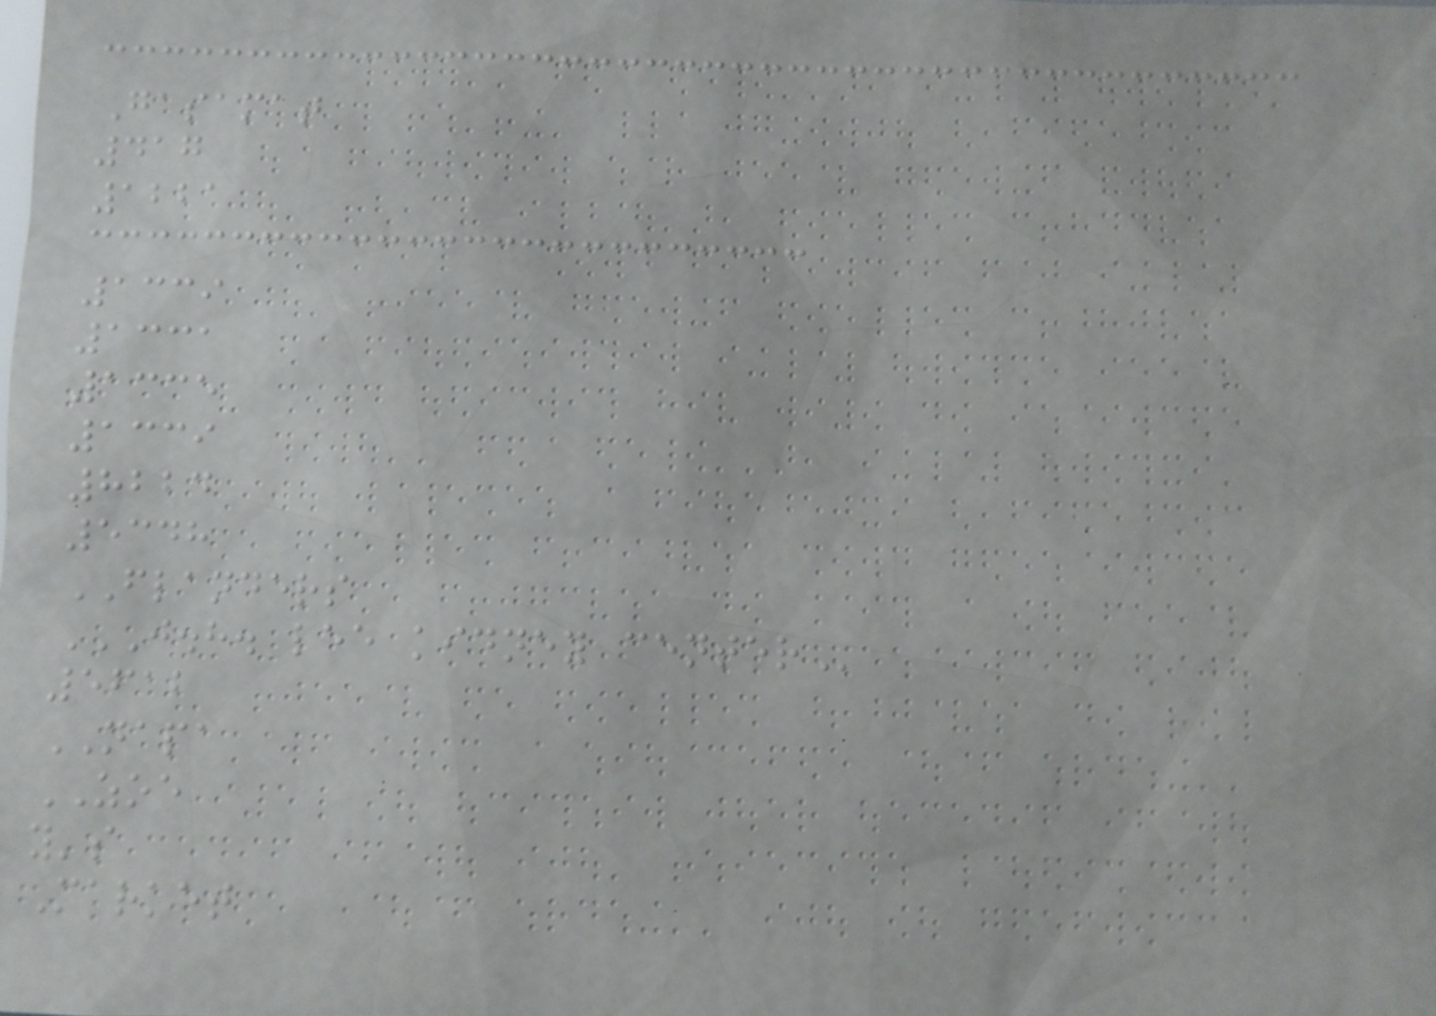Gasamat
417
1221
1339
1331
1335
1339
8224
5348
FLANDERS
J.H. LEE KIDNEY CENTER
5612
NAPA
ZOE
y's
Market
